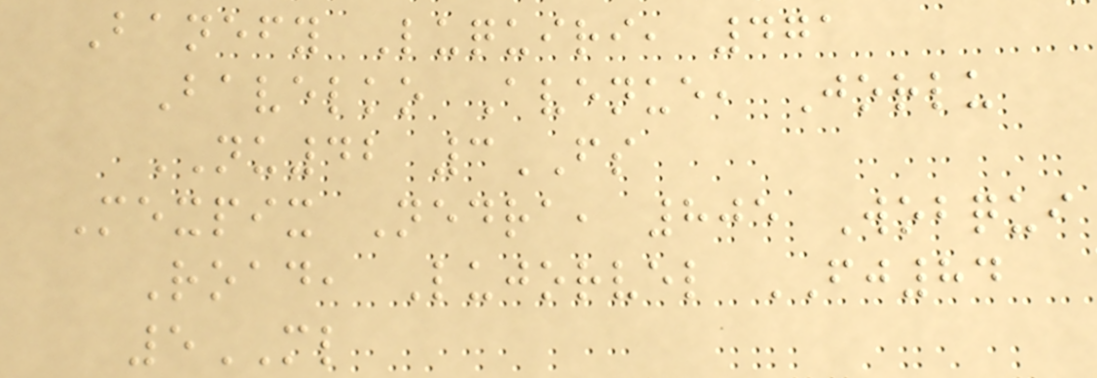Banefy Luquiri, 471
Bavelko Avenue, Jorlu
NU42 3FS
Mexpix Nedra, 805 Wobqui
Road, Lujorvel FJ84
5ML
